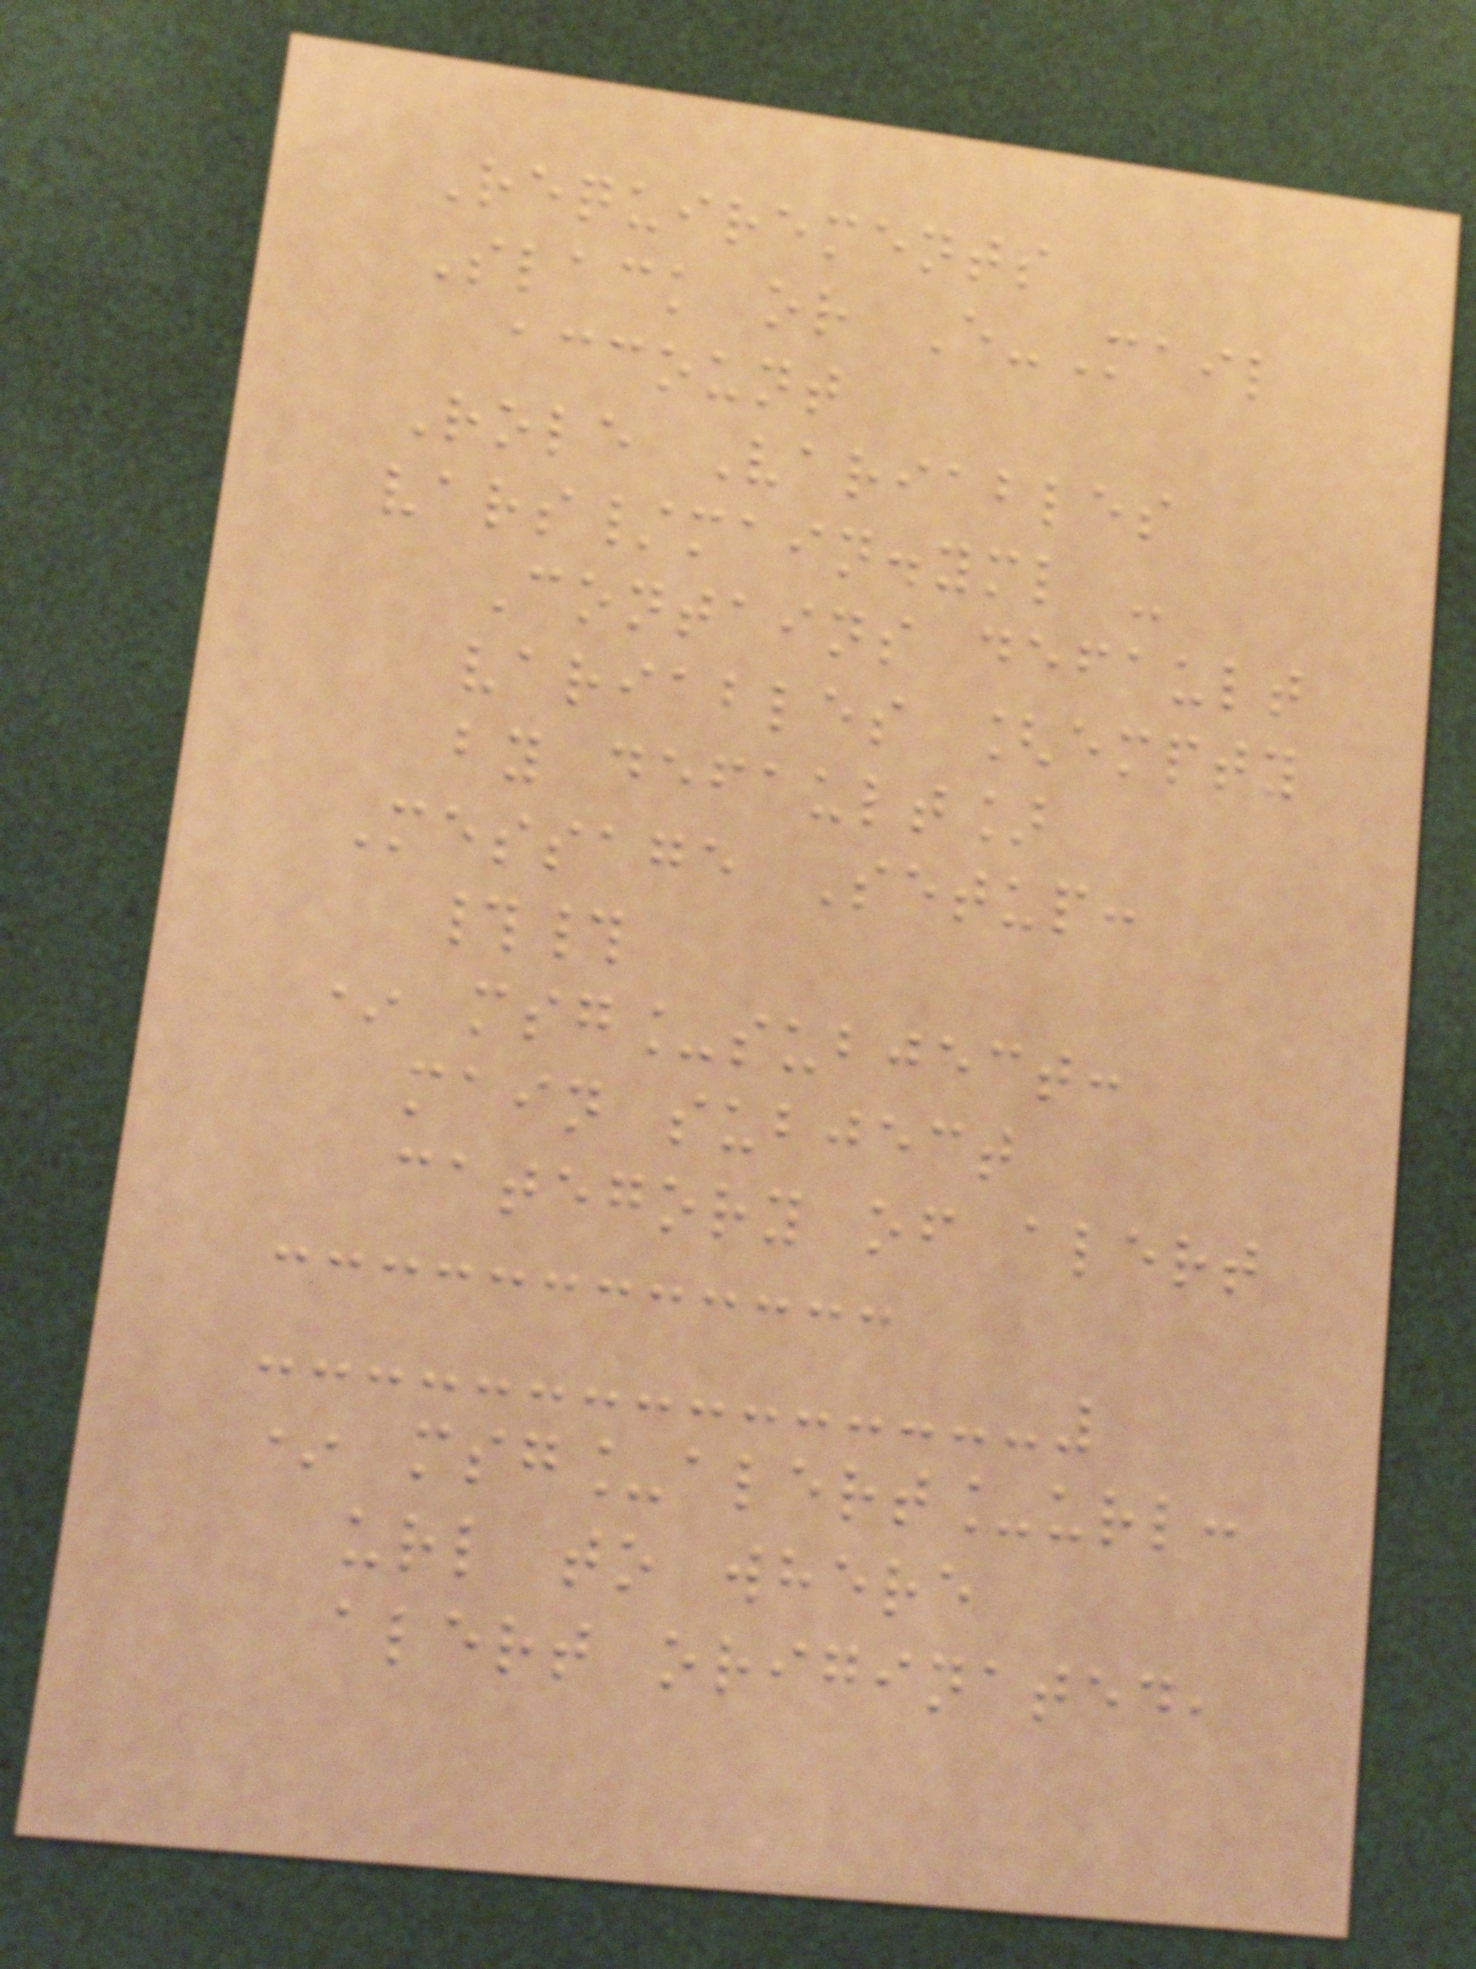Requirements
Slack or E-Mail
account
Role Variables
vars/main.yml -
Contains default
variables [empty
by default]
Message Setup:
##
* msg_subject:
main subject
category of alert
* msg_alert_url:
url to where
alert originated,
